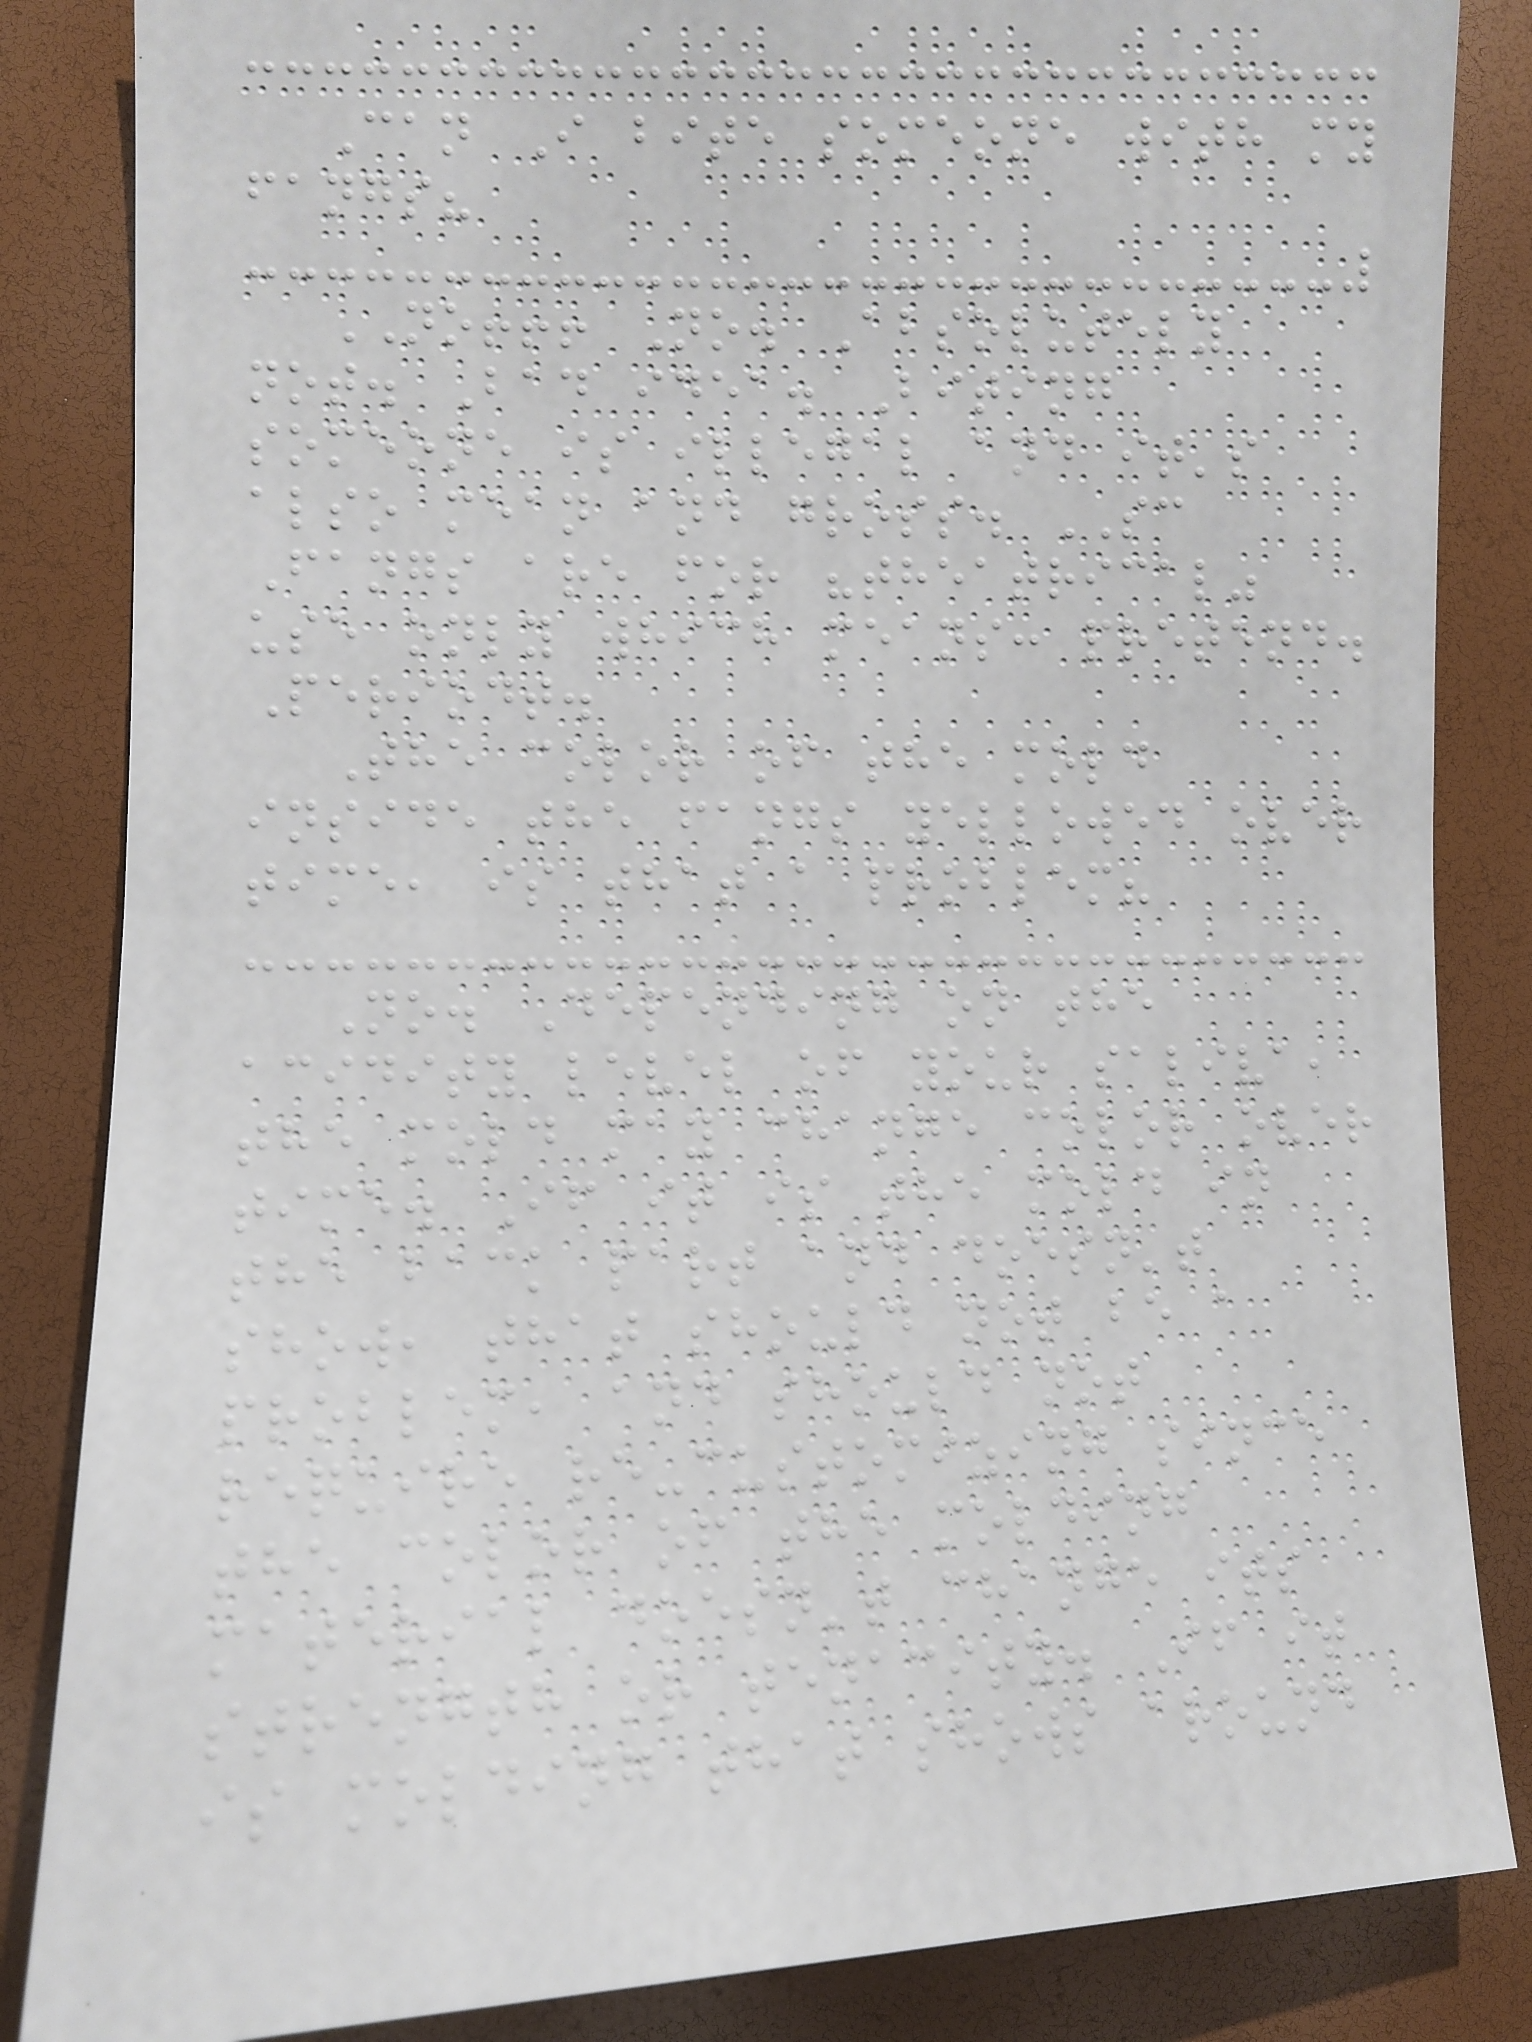Can I bite someone with my
fangs?
NO!!! No. Absolutely
not. Bad idea. Biting
someone is illegal and it's
also mean and gross. SC
Fangs are for "theatrical"
use only which means: pretend.
Periodt.
The color of the mold
inside the fangs yellowed over
time, is that a problem?
No. Depending on the
acidity level of your saliva,
the mold may change color over
time. If it is the mold in
the back part and doesn't
show, that should not be a
problem, and should not
require re-customizing since
the color of the molding
material doesn't change its
strength or tenacity. If it
is molding that shows around
